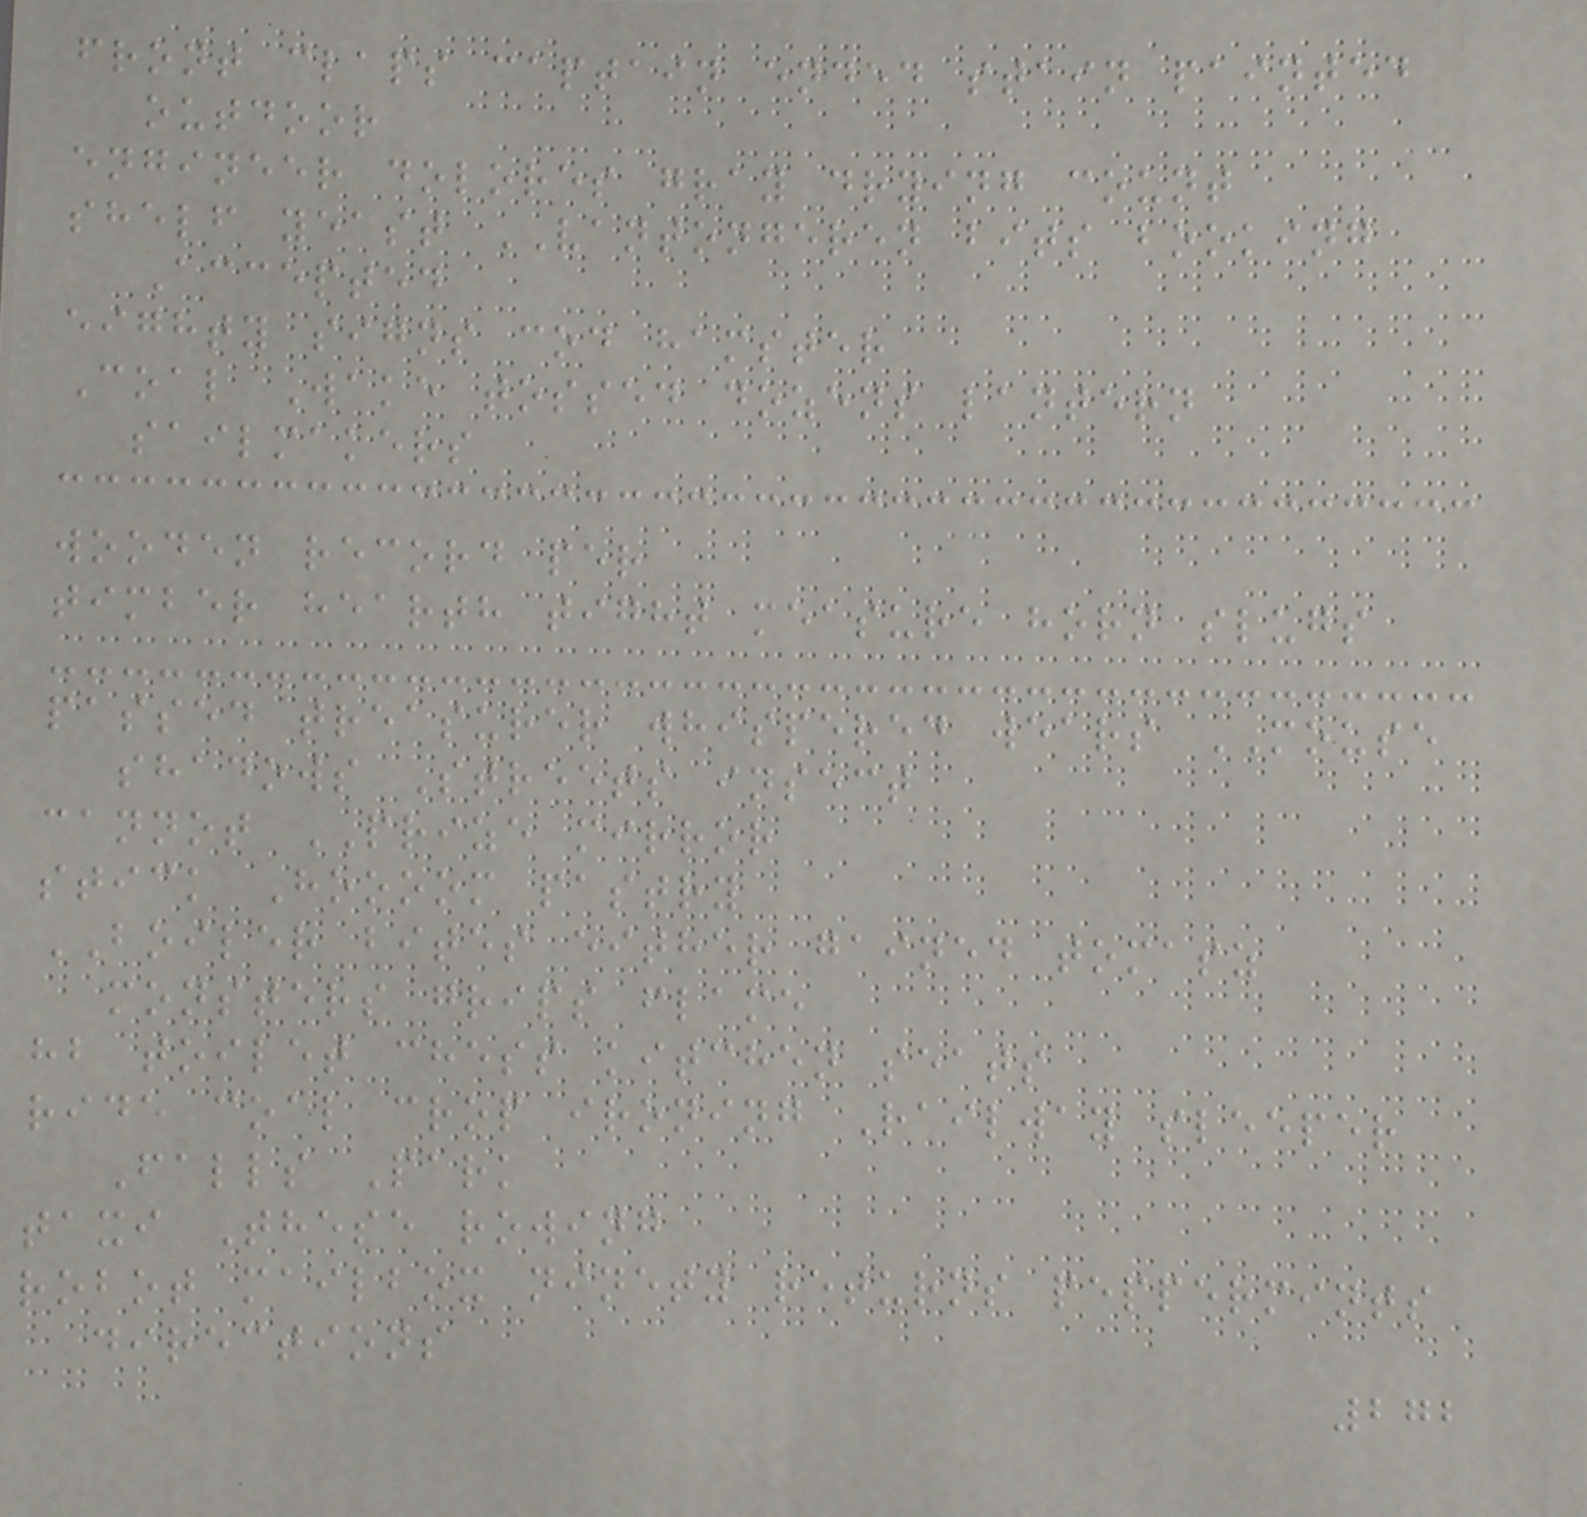front claps captain ended stain painted
outdoor
engineer dolores gray drying count
shelf yeast VANTONGEREN bits booking
Accepted
eighty signs cod hamster
Coal Wake tossed dozens lantern
sailmakers
wooden record per
timber hearth tight measure horn slugs
passed treasurer whispered wears MOUSE
shadows Streets insect
cannot PRIZE mirror
stick Hoooom pastry
BOILER bites either gained tomasz
monsters grips flame
hb toilet chess kitchen seats
ride coal crop ironing Railway sleeper
Falls Park
taxi These rowing
robot mailbox ninety returns peppermints
directions
272
